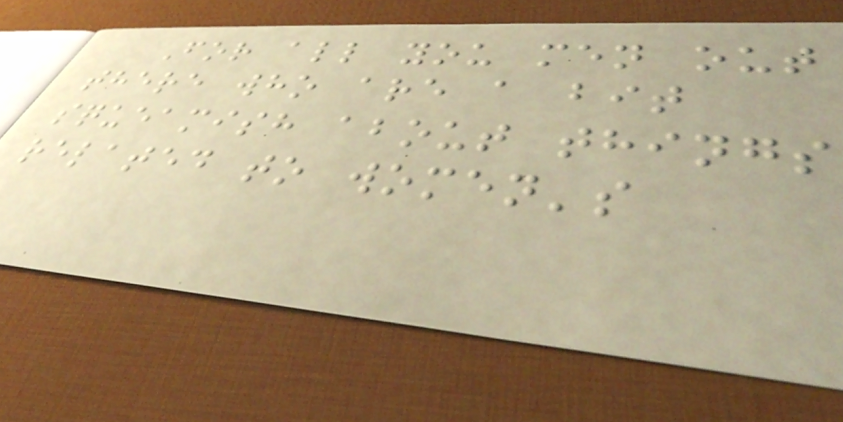For all you men out
there who are a bit
squeamish about things
related to women's
